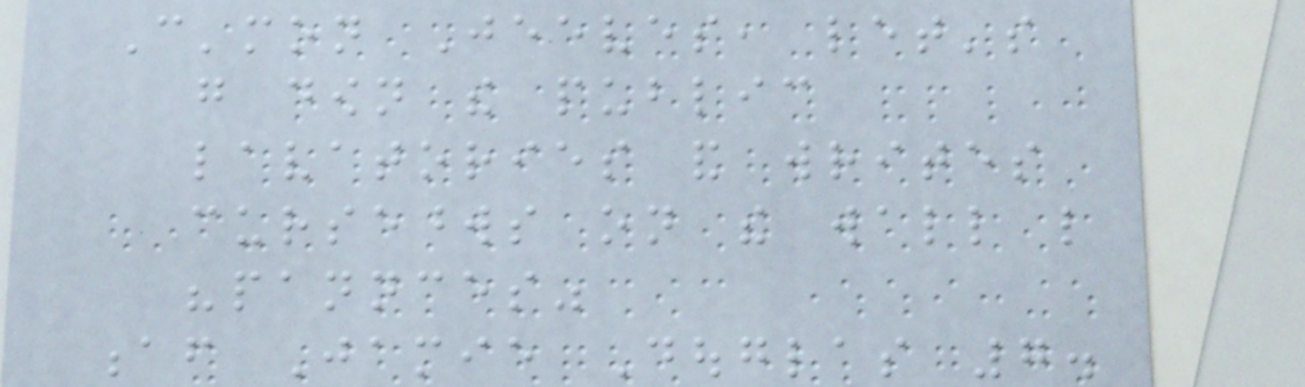C'mon Jeeves, let's
go down the public
lavatories and writes
cursewords on the wall like
"pannces"
af Jamie Douglas 7.
